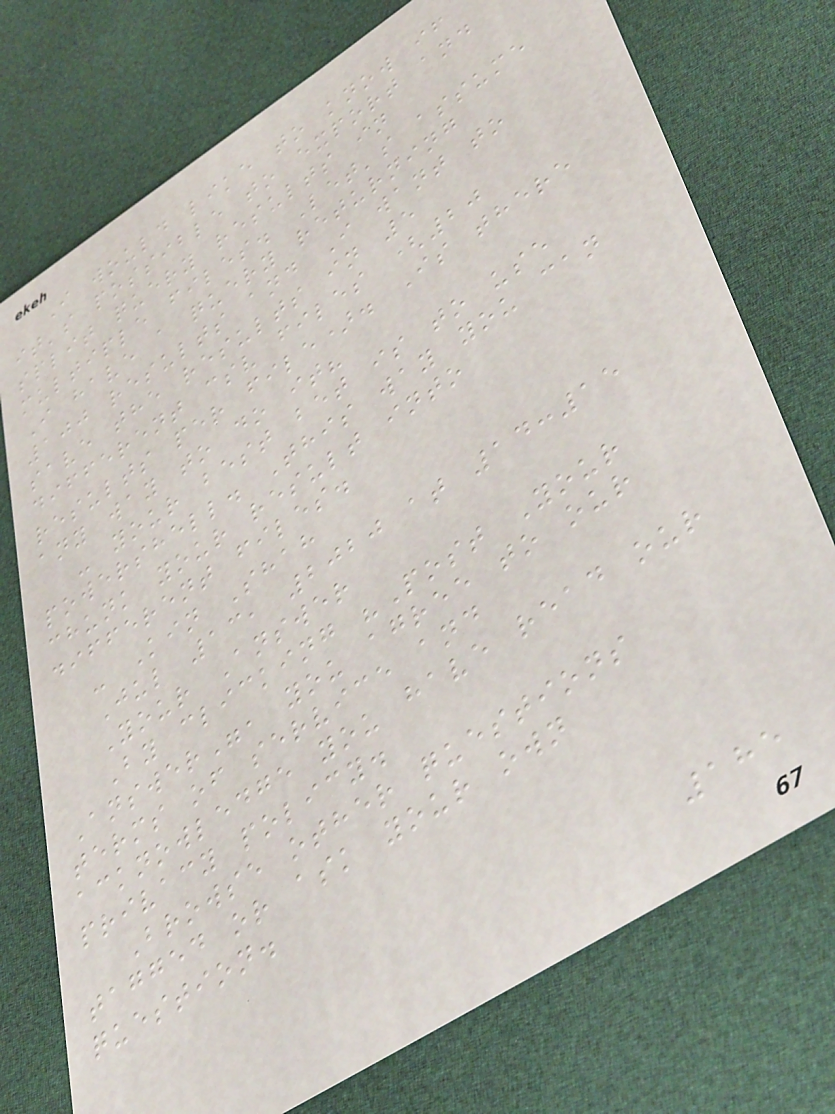I would like to know if
it's possible to export and
split query results in
multiple files. Let's assume
I have a query returning
100 results and I want to
save the results in 5
different csv files (20
results per file). Is there
any way to do it?
- your best bet is to use
powershell. This way you can
chunk your result into
different files.
- Kin Shah
Jul 13, 2020 at 14:15
Your Answer
By clicking "Post Your
Answer", you agree to our
terms of service and
acknowledge you have read our
privacy policy.
Browse other questions
tagged or ask your own
question.
185
